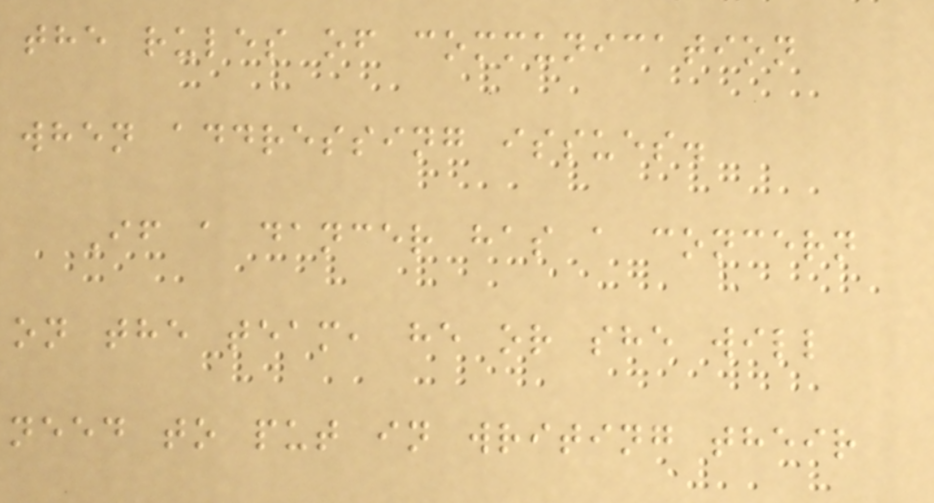the rules of communication
when addressing issues.
If a dancer has a concern
on the team, he or she will
need to put in writing their
